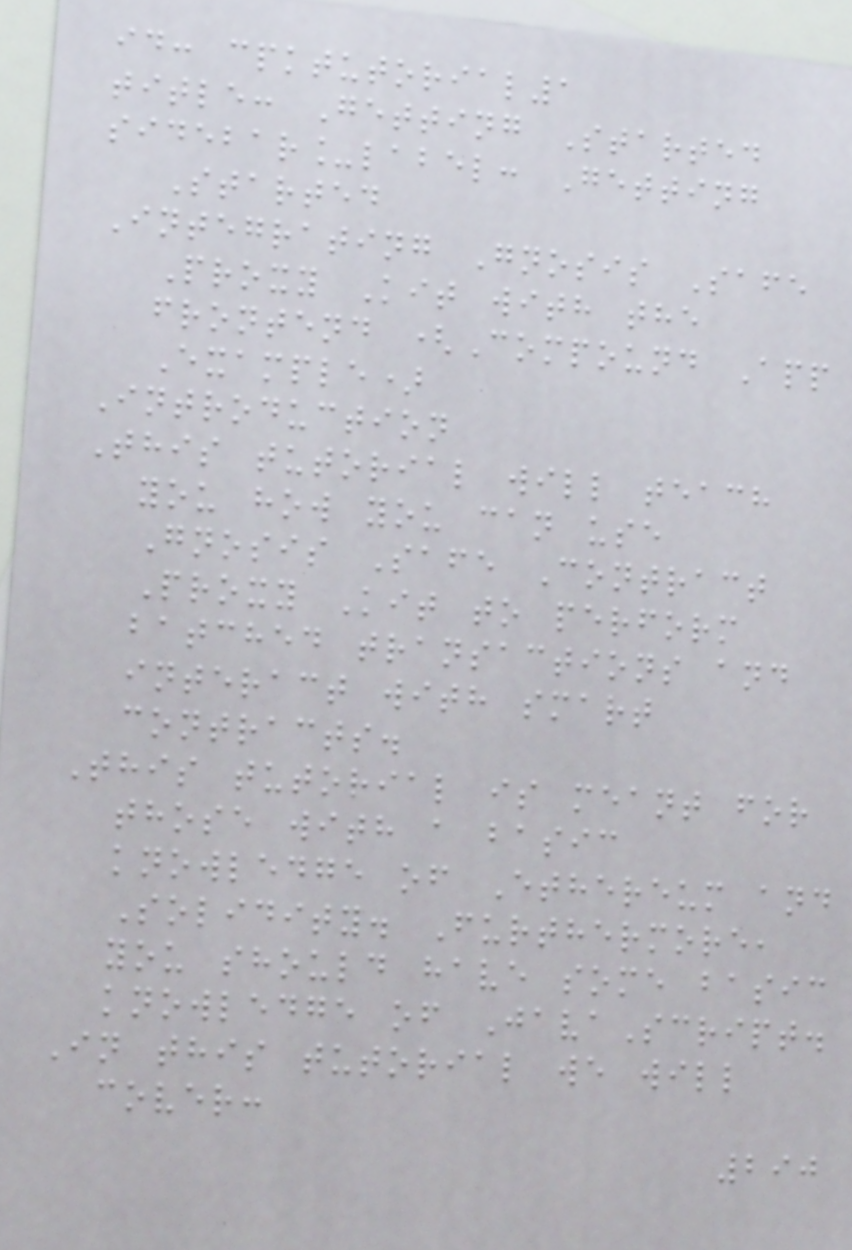id: cpktutorial1
title: Getting Started
sidebar_label: Getting
Started
Integrating Gnosis Safe
Proxy Kit with the
frontend (Compound App
Example)
Introduction
This tutorial will teach
you how you can use
Gnosis Safe Contract
Proxy Kit to perform
batched transactions and
interact with smart
contracts.
This tutorial is meant for
those with a basic
knowledge of Ethereum and
Solidity. Furthermore,
you should have some basic
knowledge of JavaScript.
In this tutorial we will
cover:
290
